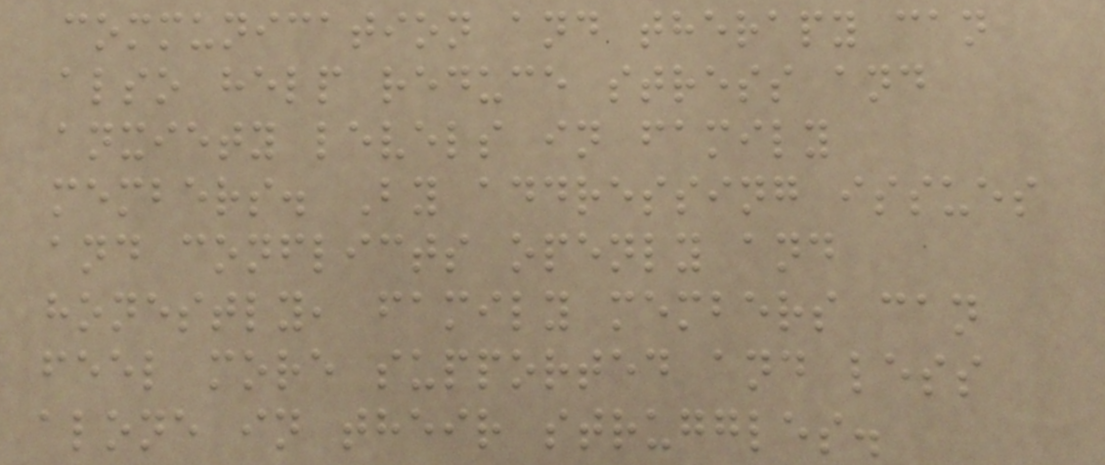communication and therapy can
also help reduce stress and
anxiety levels in family
members. By addressing issues
and conflicts openly and
honestly, family members can
feel more supported and less
alone in their struggles.
